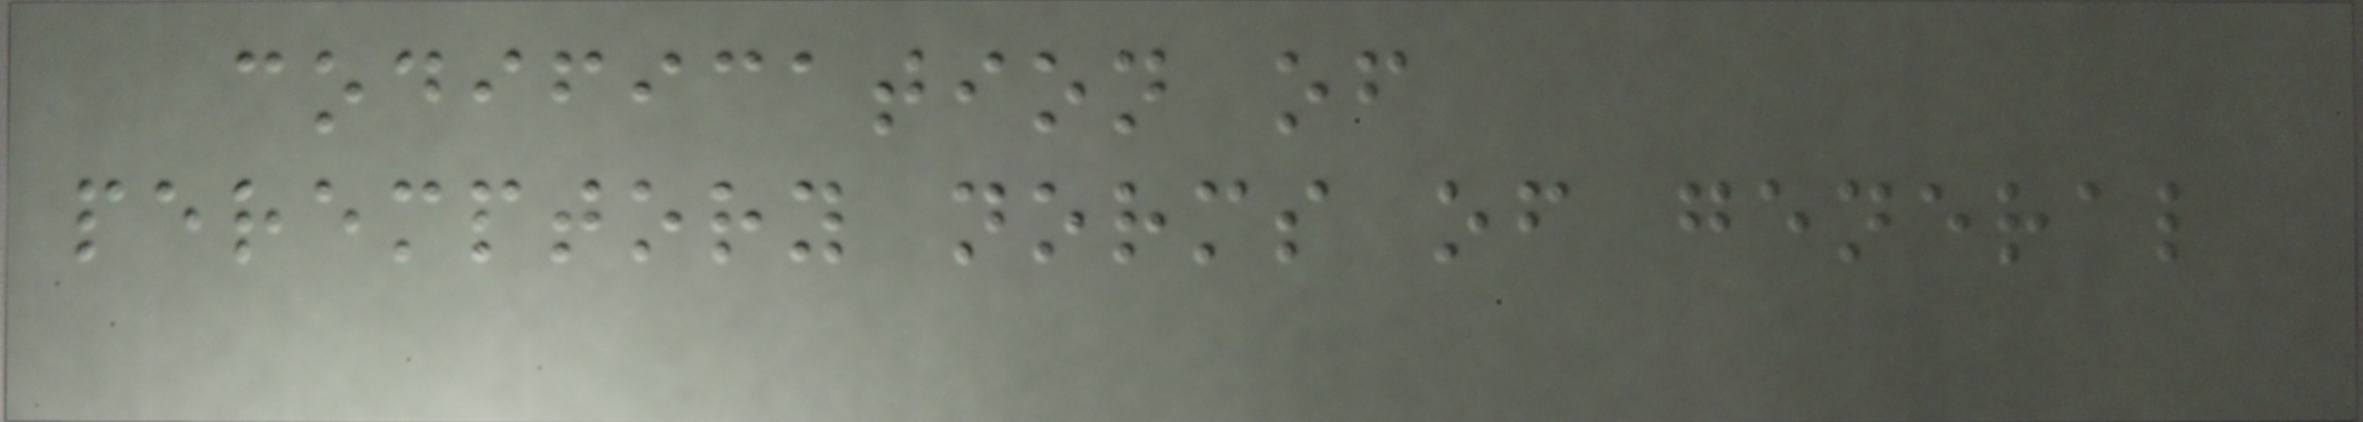codification of
peremptory norms of general
